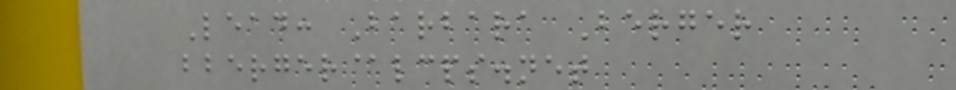Lead: Barbara Berger
bberger@lcps.net
